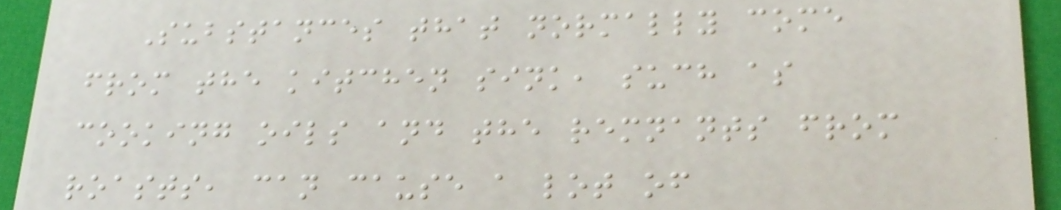Substances that normally come
from the kitchen sink, such as
cooking oils and the remnants from
roasts, can cause a lot of
